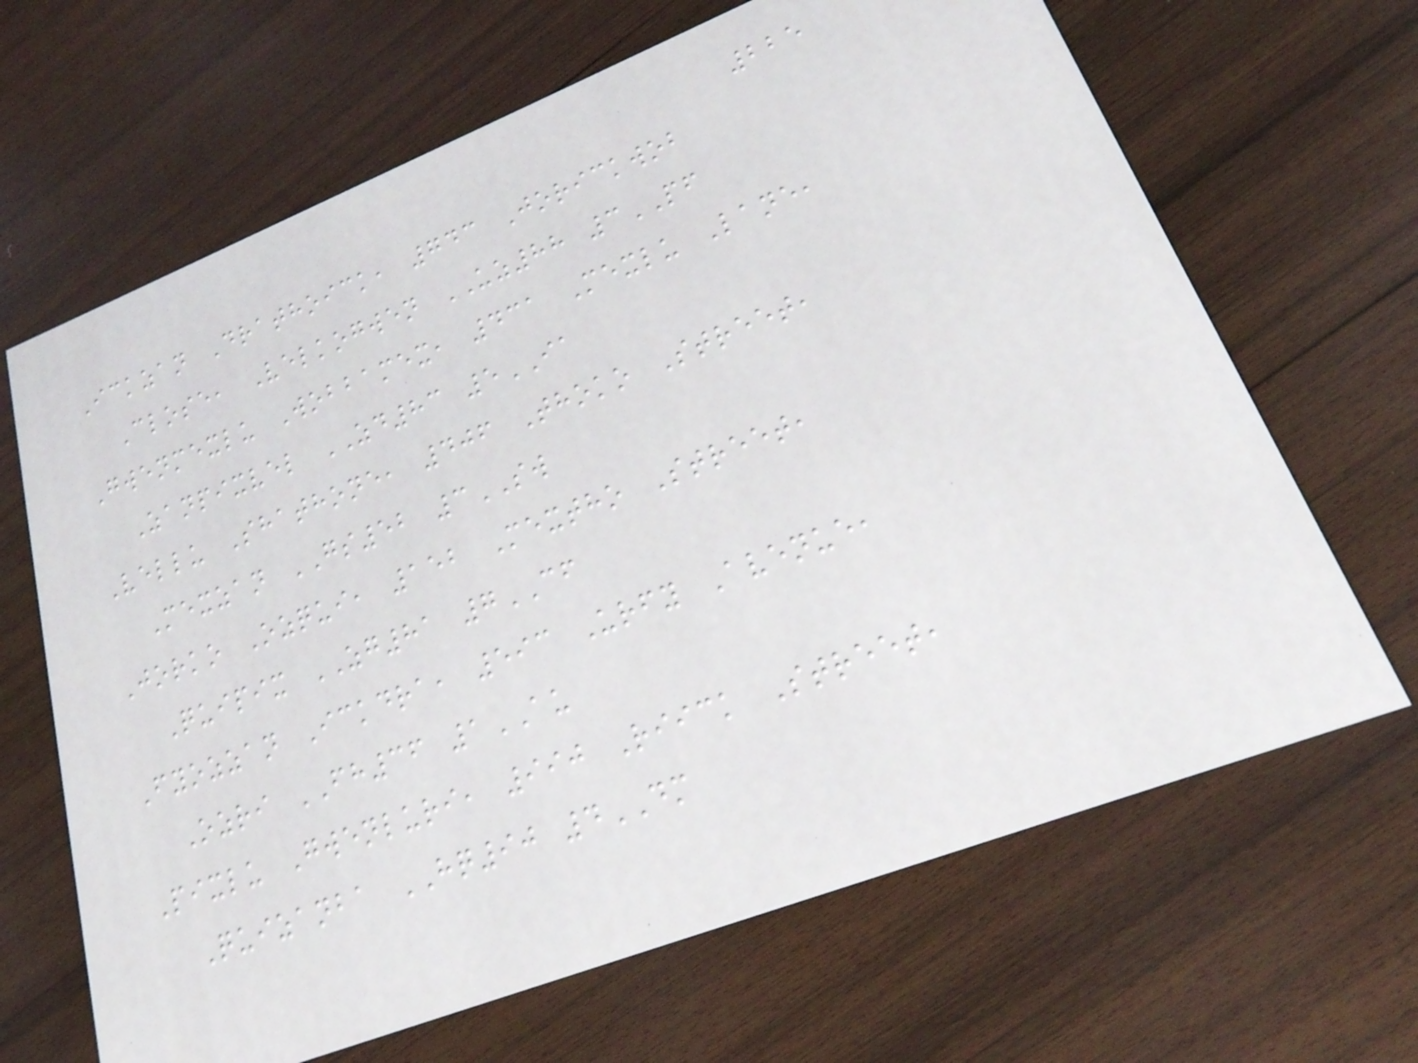225
Ickzan Drathoick, 743 Jorickwob
Close, Velkogwen UZ88 3PF
Gwenmexlu Wobbamex, 431 Mexlu Lane,
Zanpixvel ZD83 5IA
Vellu Shathone, 406 Thoko Street,
Mexzan GS52 3SW
Jorko Ozqui, 152 Mextho Street,
Quipix ZG81 7CF
Fyozzan Ickdra, 593 Urfy Avenue,
Ozri FH36 1AU
Pixlu Gwenluri, 990 Riick Street,
Quizanba HQ90 4DM
